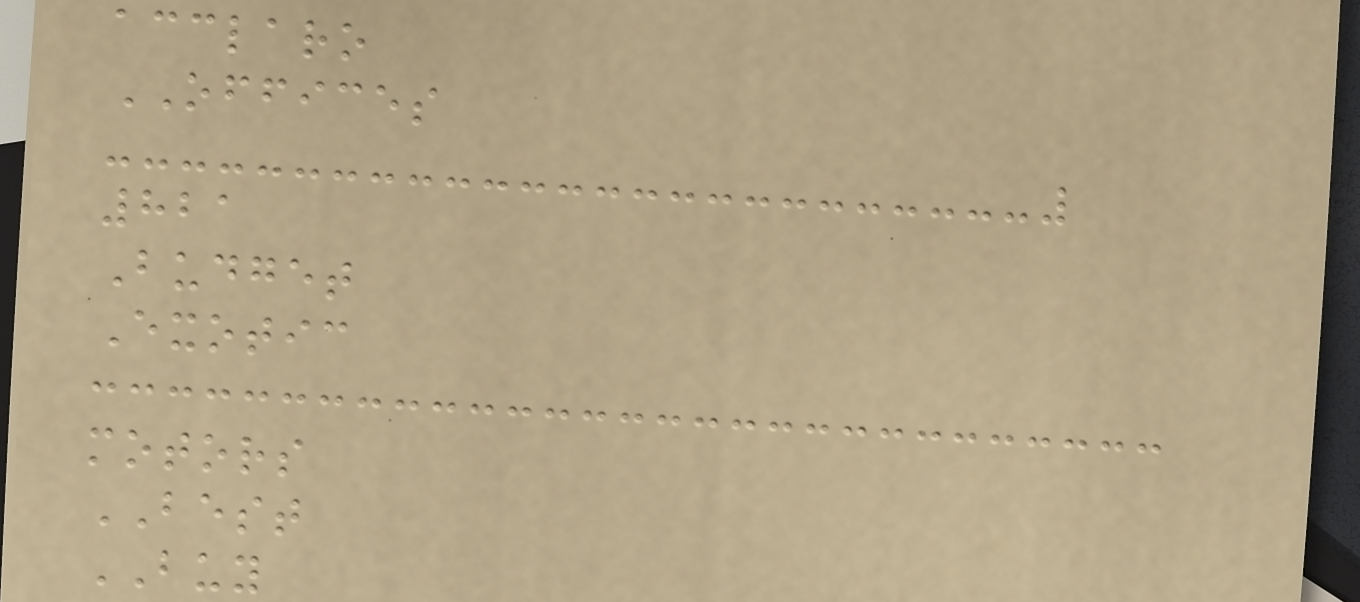acclaro
OFFICES
821
Budget
Exotic
motors
BEST
BUY
